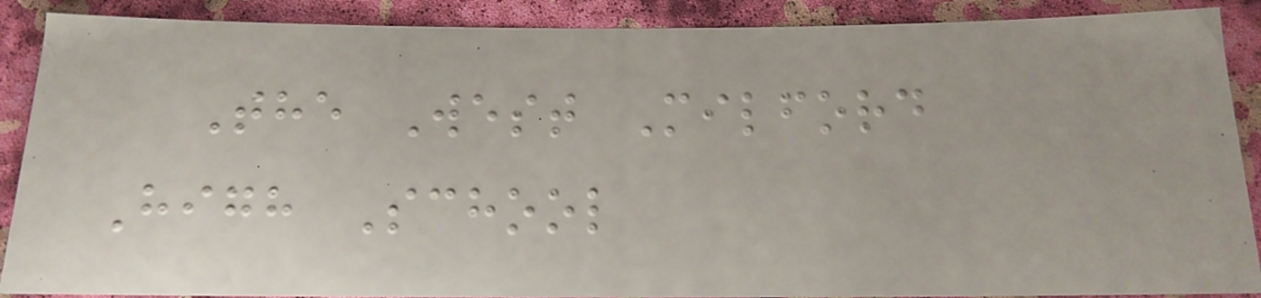The West Milford
High School
